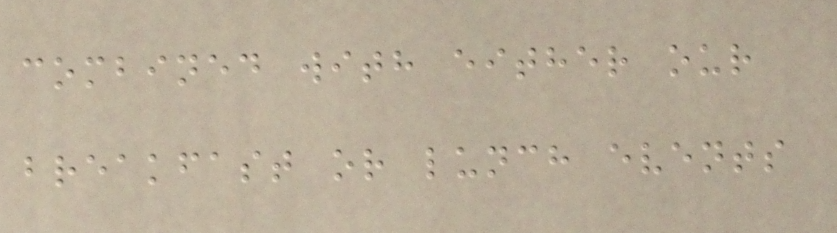combined with either our
breakfast or lunch events
